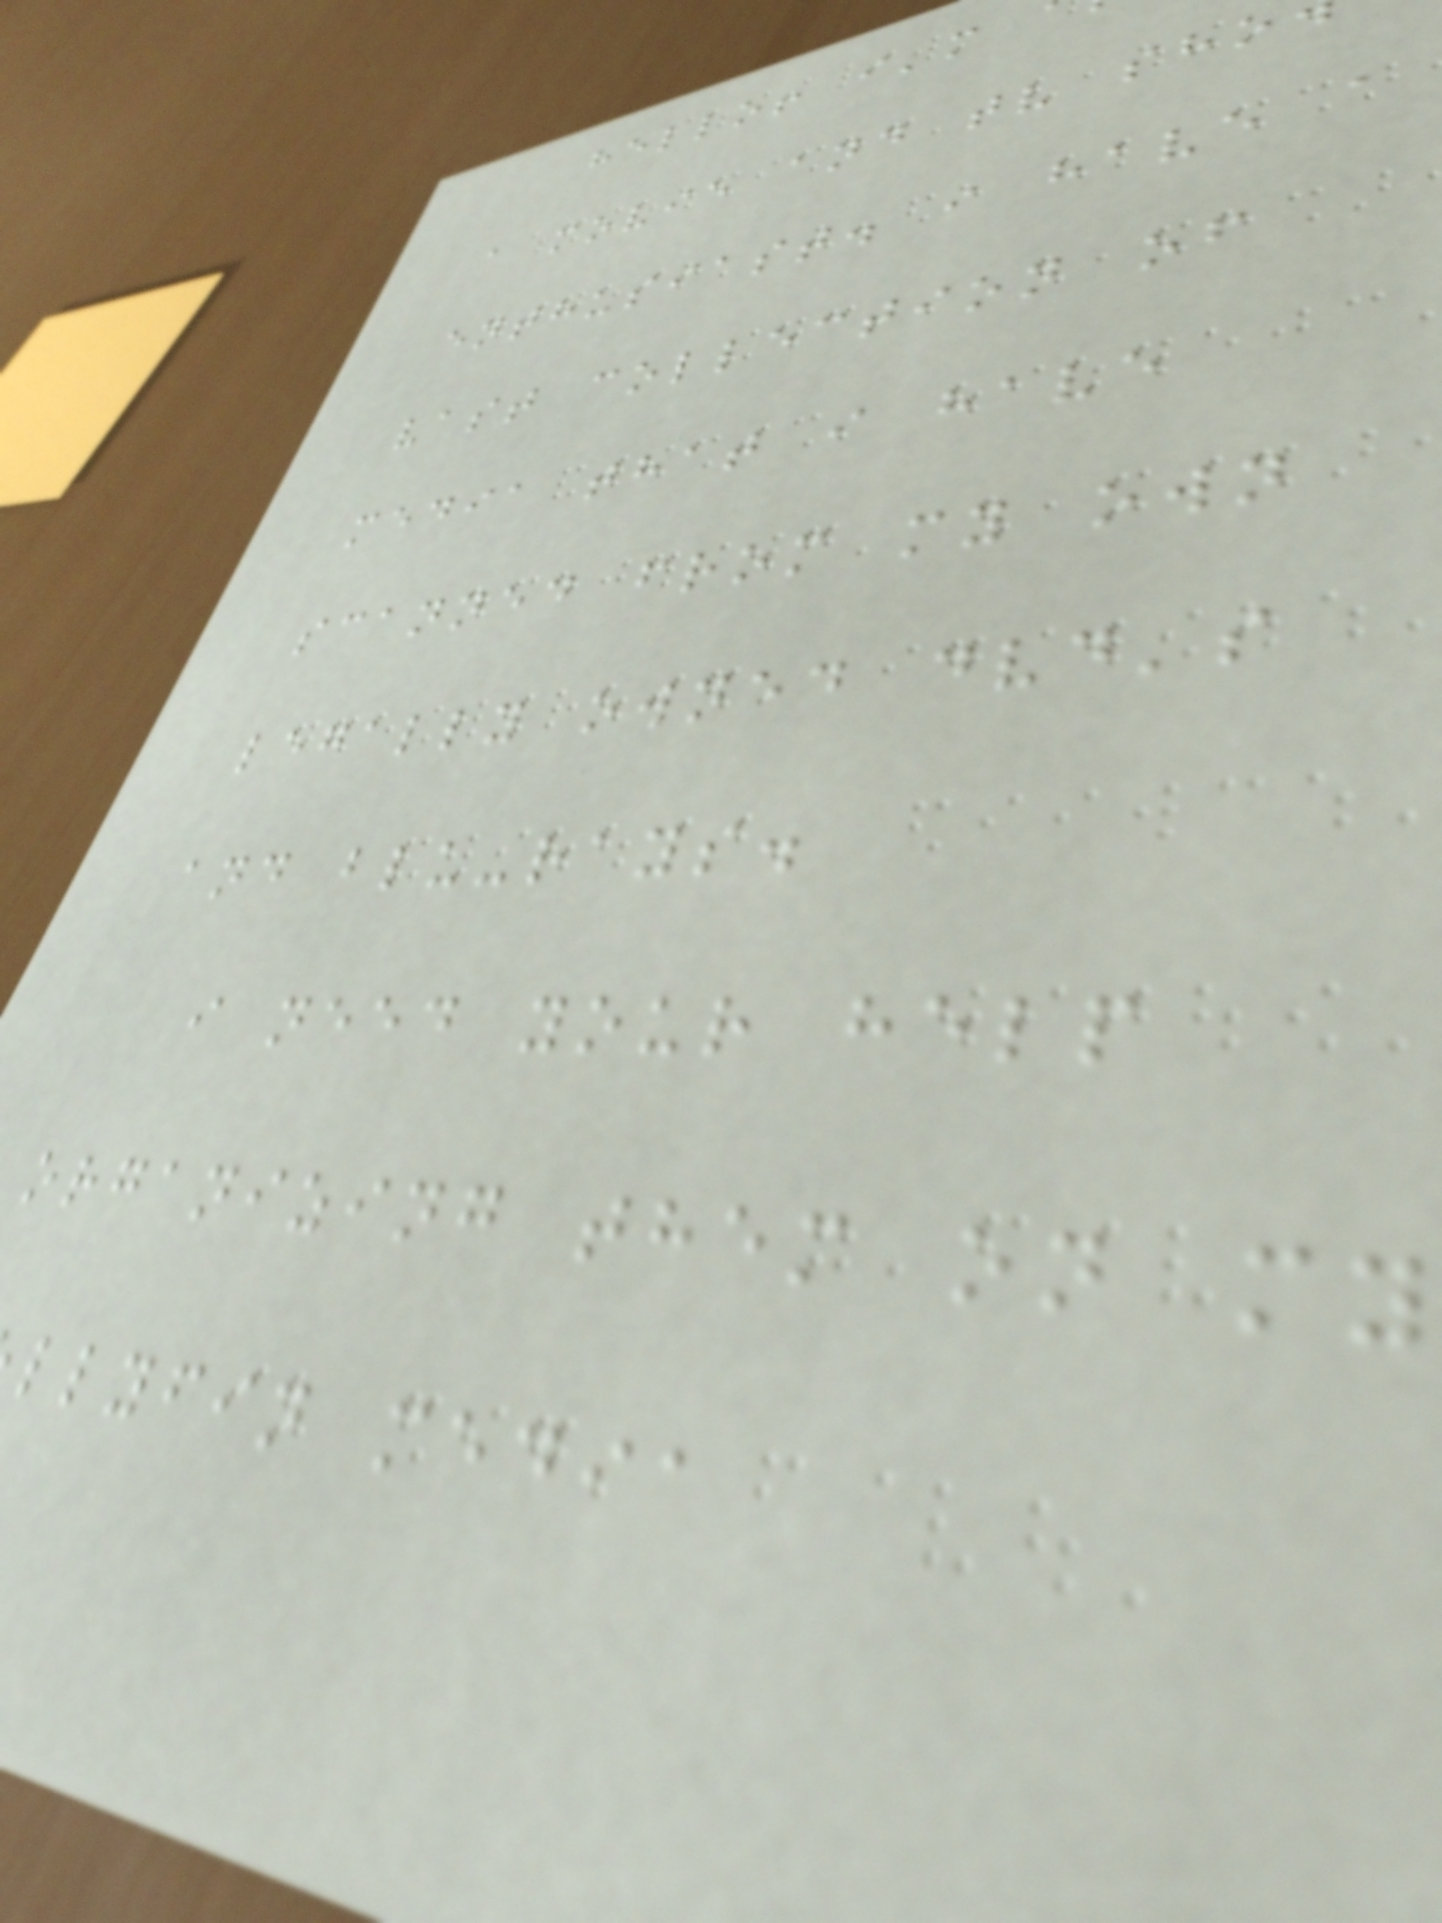hello! i'm
a movie and tv sho
enthusiast. i have a
vast collection of
media that i have
scanned from my own
legally owned dvd's
and blu-rays.
i need your help
organizing them on my
llyfin media
